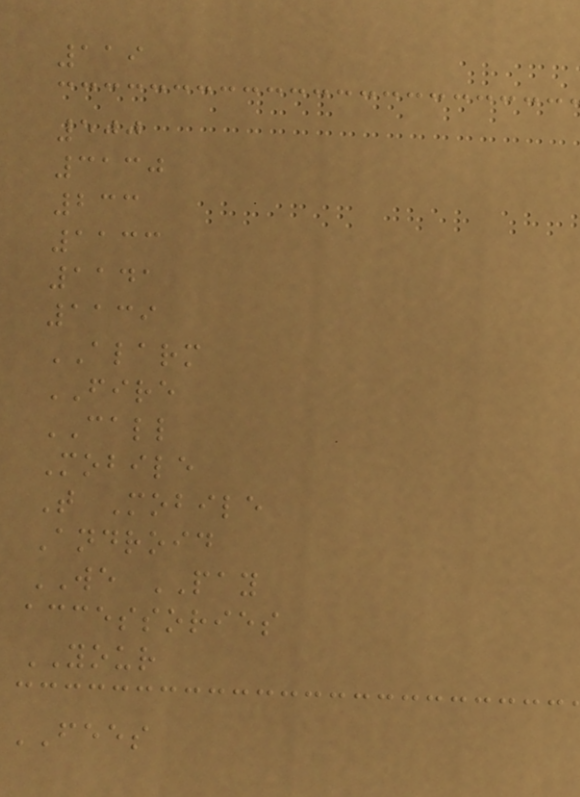119
500
3130
233
1133
1141
1139
ALARM
FIRE
CALL
Mobile
T Mobile
Android
WE PAY
accessories
YOUR
FEES
